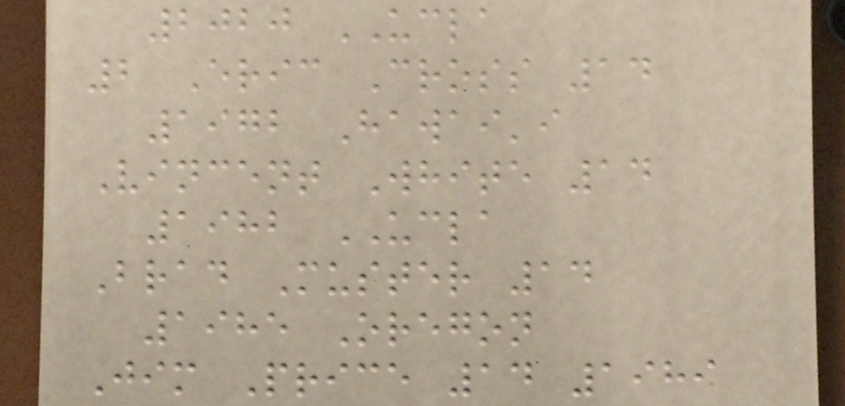2020 UCLA
2 Eric Cross 14
1972 Hawai'i
Vincent White 14
1982 UCLA
Brad Muster 14
1985 Oregon
Jim Price 14 1989
